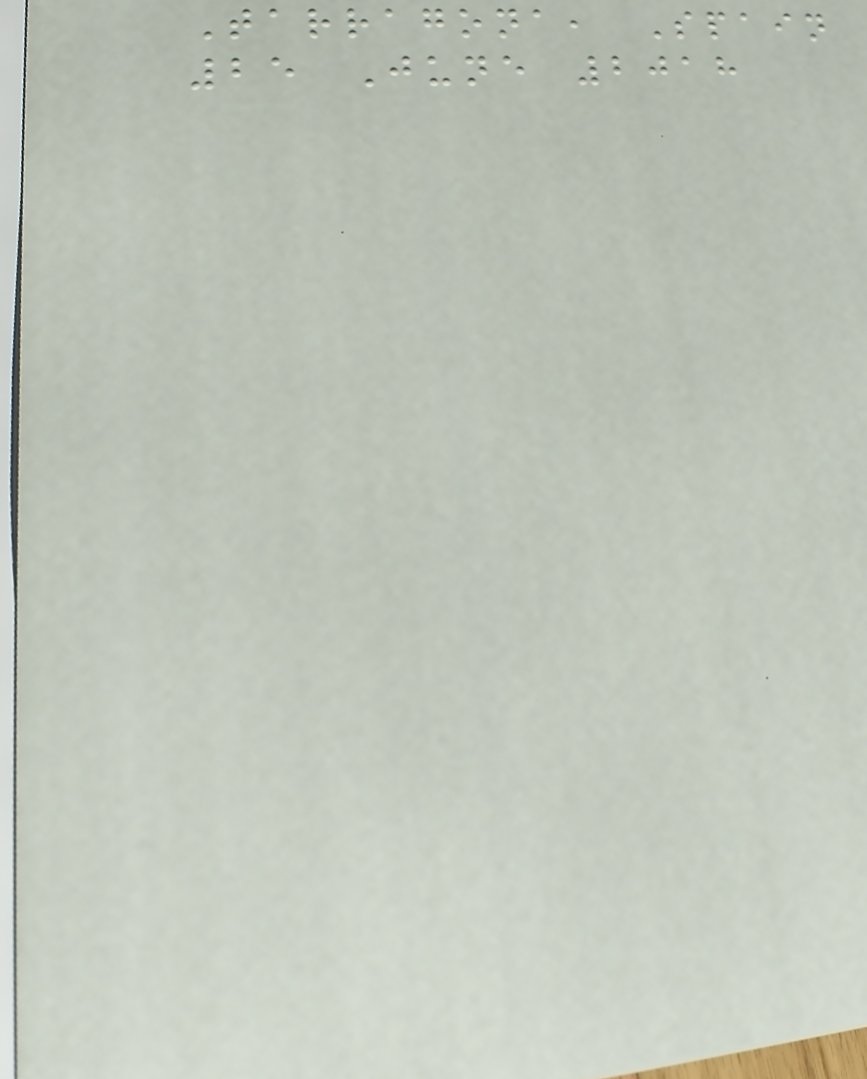Tarragona, Spain
25 June 2018
